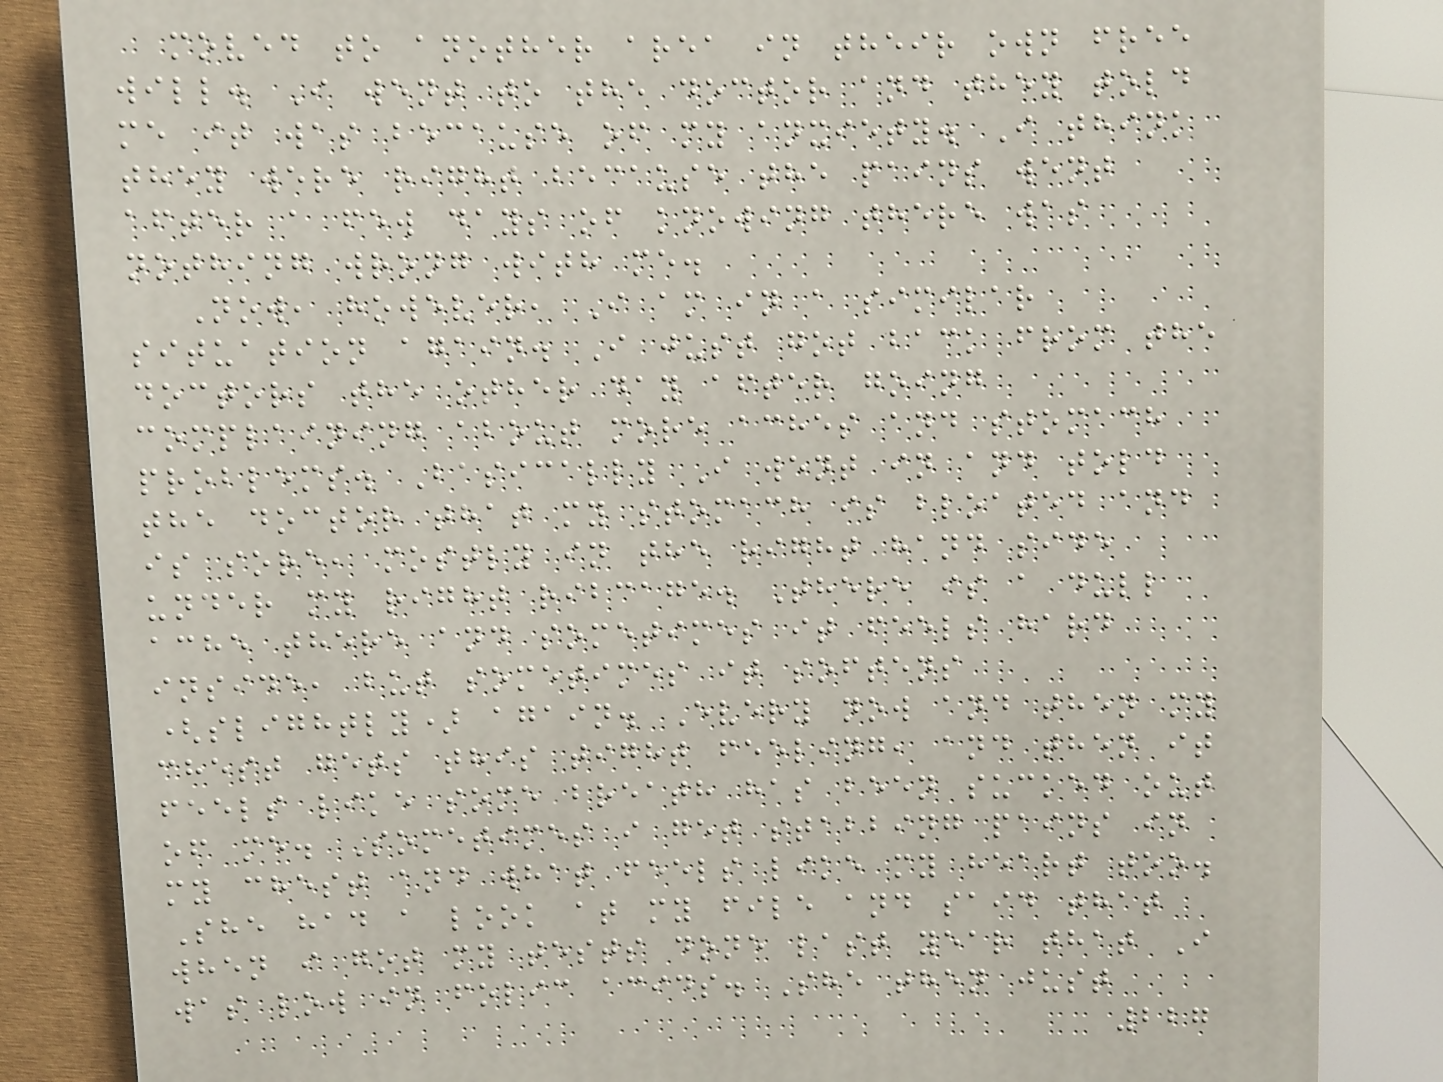moved to another area in their own free
will. I went to the doctor and they told
me it was because of my anxiety. I think
they were right because the pains went
after a few days of knowing there was
nothing wrong with me.
Now, however, I am in a similar
situation again. I just got back from the
doctors the other day after going
complaining about more aches and stomach
problems. Basically I went in and told
the doctor that my stomach is bloated and
is sore, mostly in the right hand side
under my right ribcage. There is a dull
ache there and sometimes it feels hard
inside, but sometimes it softens
(slightly) again. Every now and then my
chest gets this tight feeling, and then it
feels like some breath has been sucked out
of me. Sometimes i get stabbing pains in
my chest and what feels like my heart too.
She had a look at my file and said that
when i got my tests done last year that I
was low in folic acids. She then just
227
